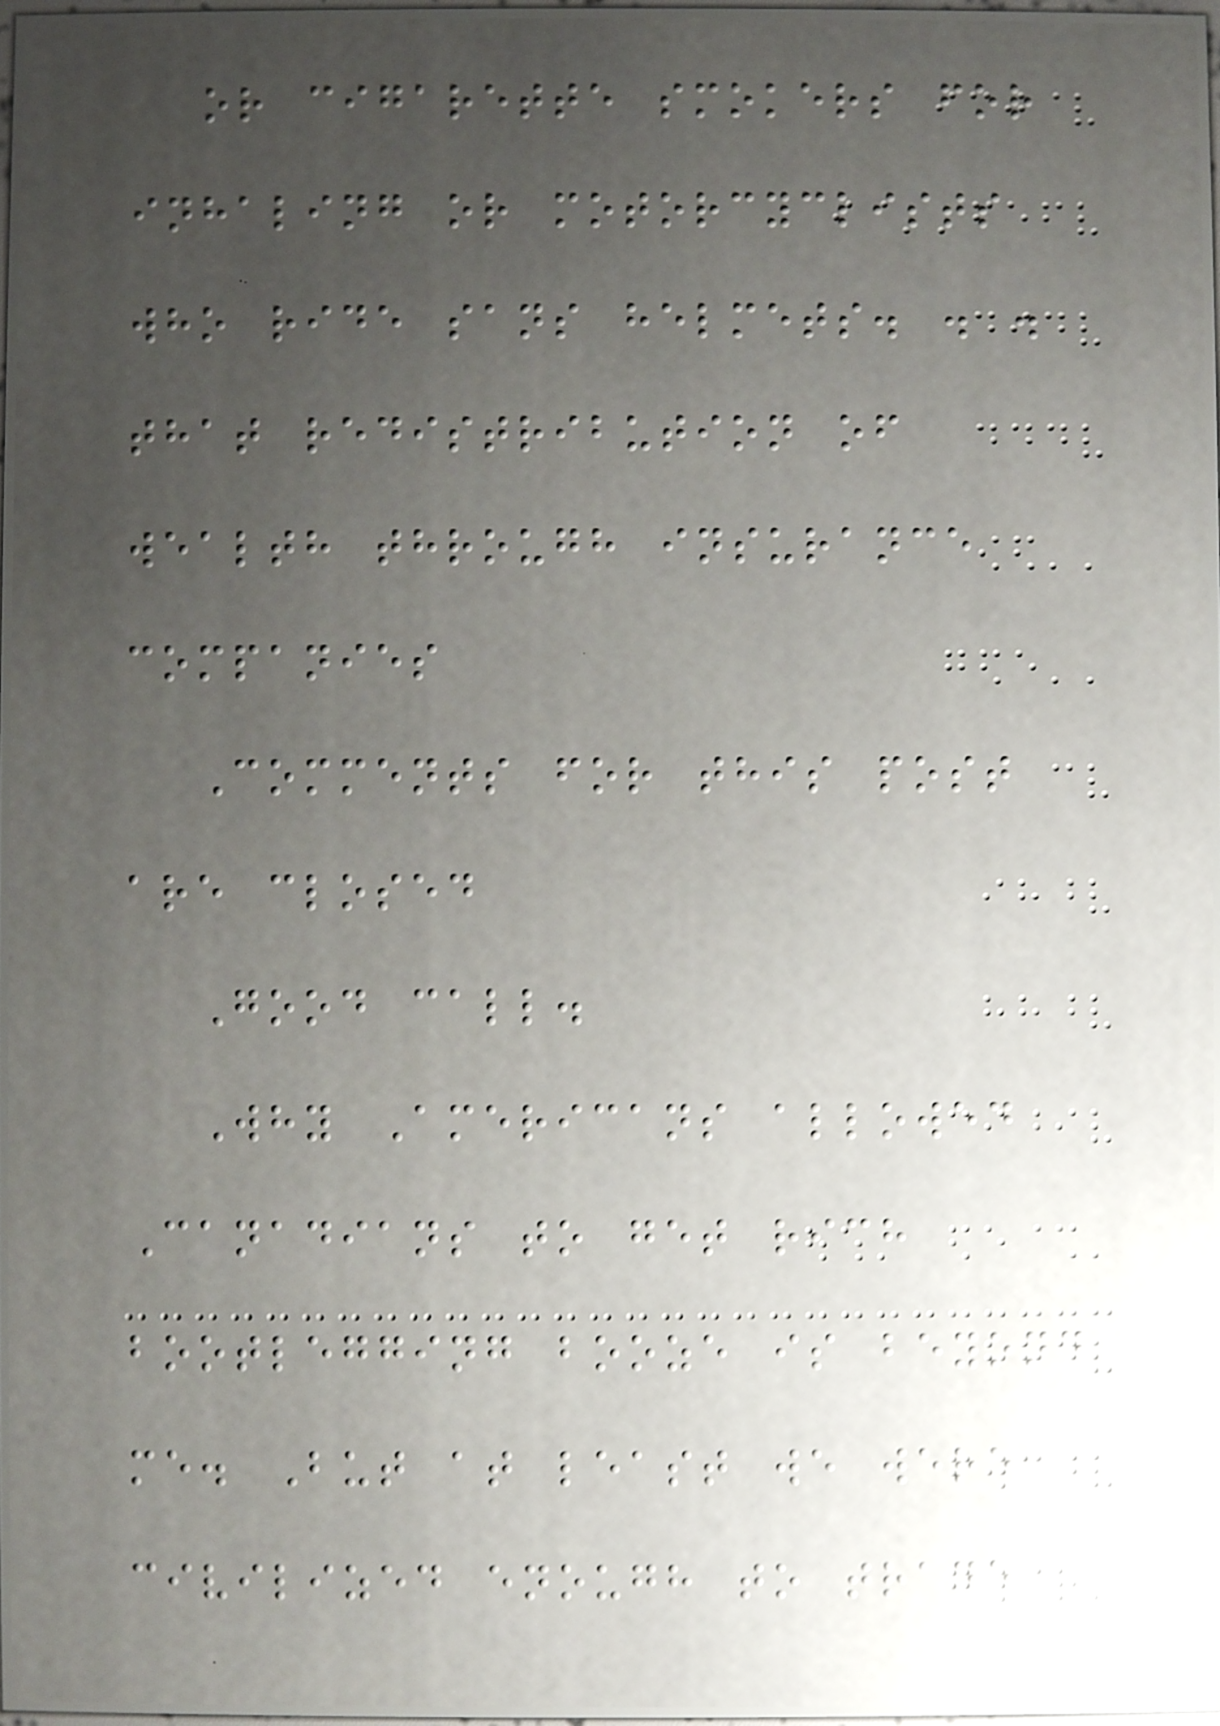or cigarette smokers for
inhaling or motorcyclists
who ride sans helmets. . .
that redistribution of
wealth through insurance
companies
Comments for this post
are closed
Good call.
Why Americans allowed
Canadians to get rich
bootlegging booze is beyond
me. But at least we were
civilized enough to trade
